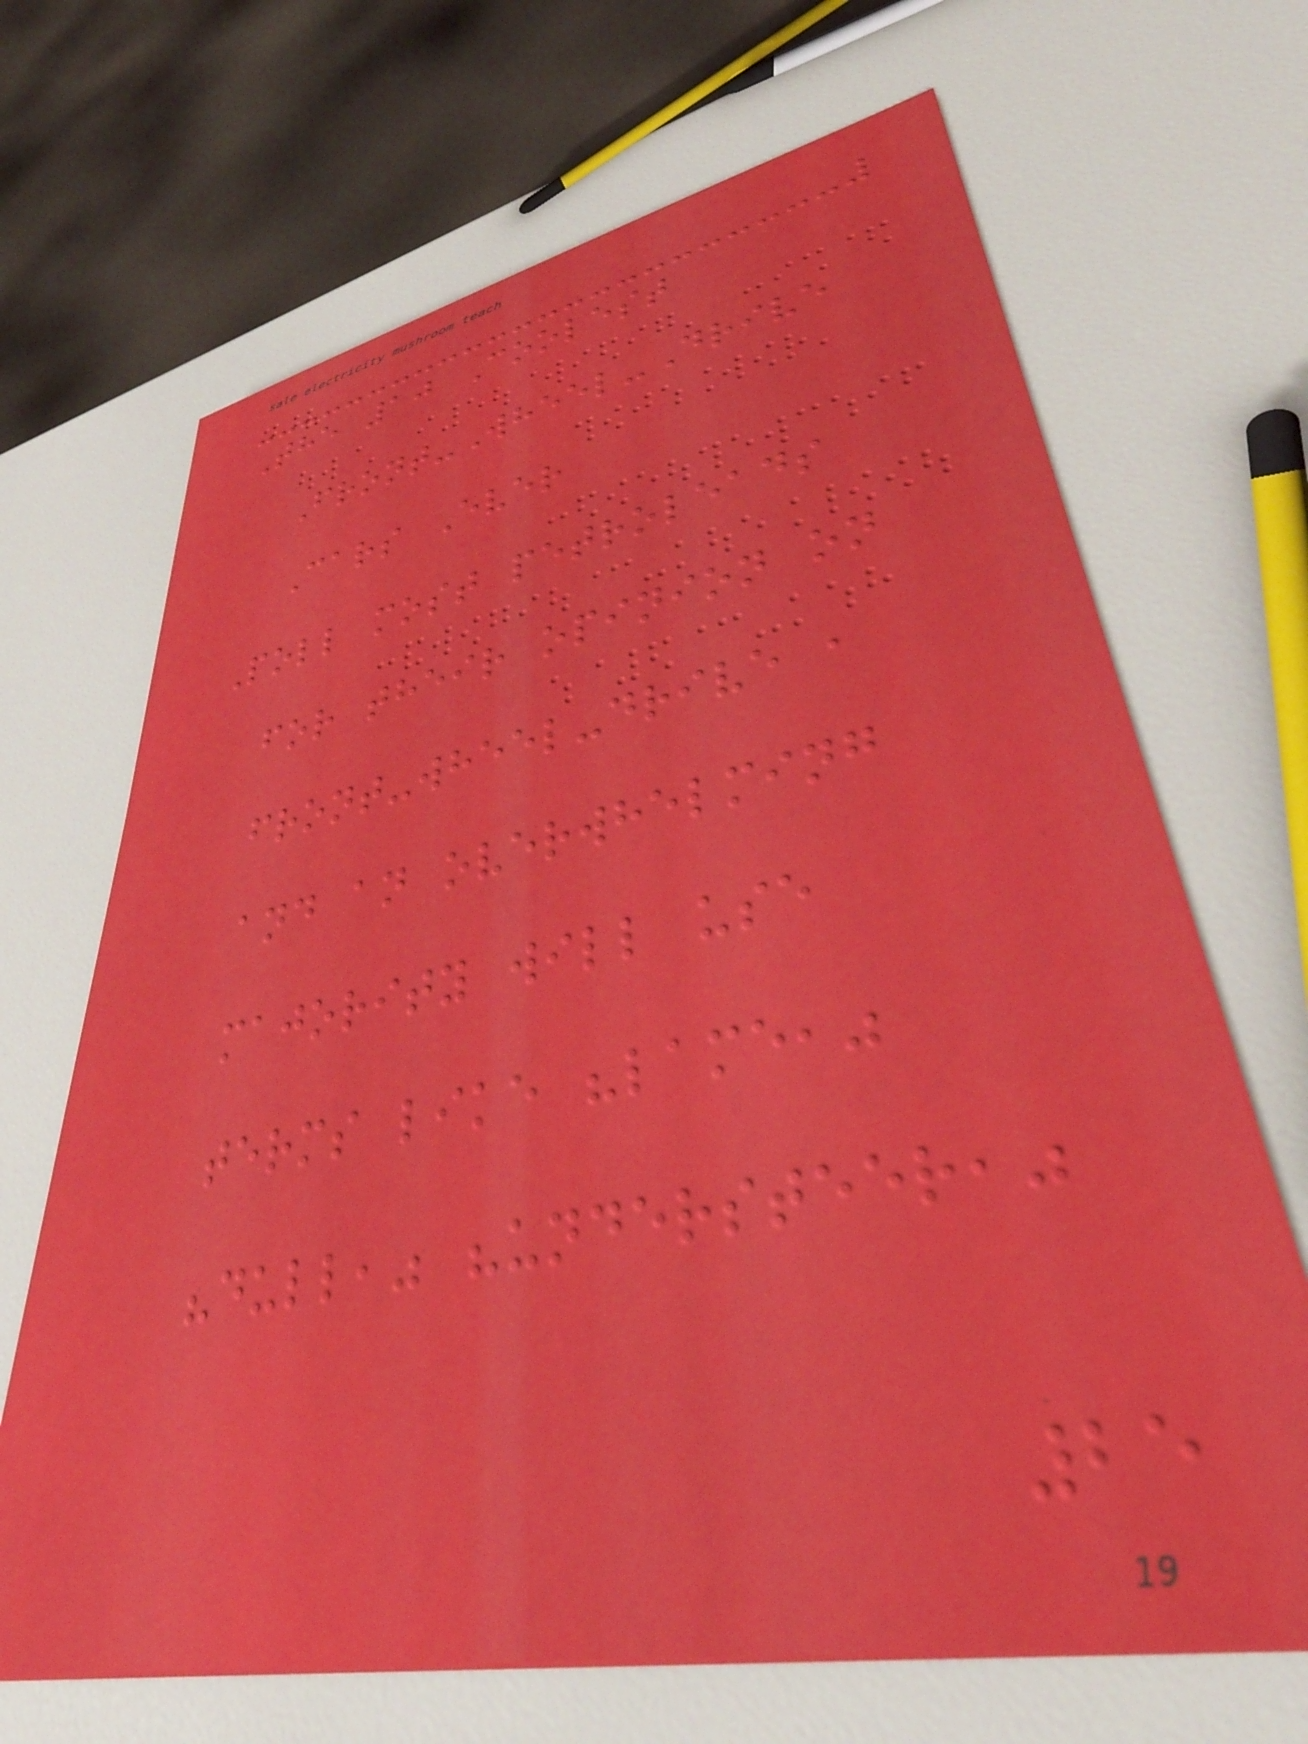The 10 Coolest
Front-Wheel-Drive
Cars Ever
Poll most petroleads
for their opinion on
front-wheel-drive ,
and an overwhelming
majority will use
terms like "lame,"
"dull," "understeer,"
25
